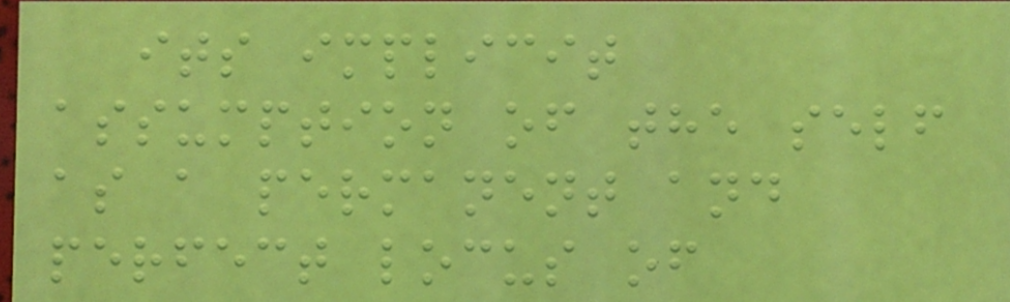its implicit
assumption of the self
as a permanent and
perfect locus of
